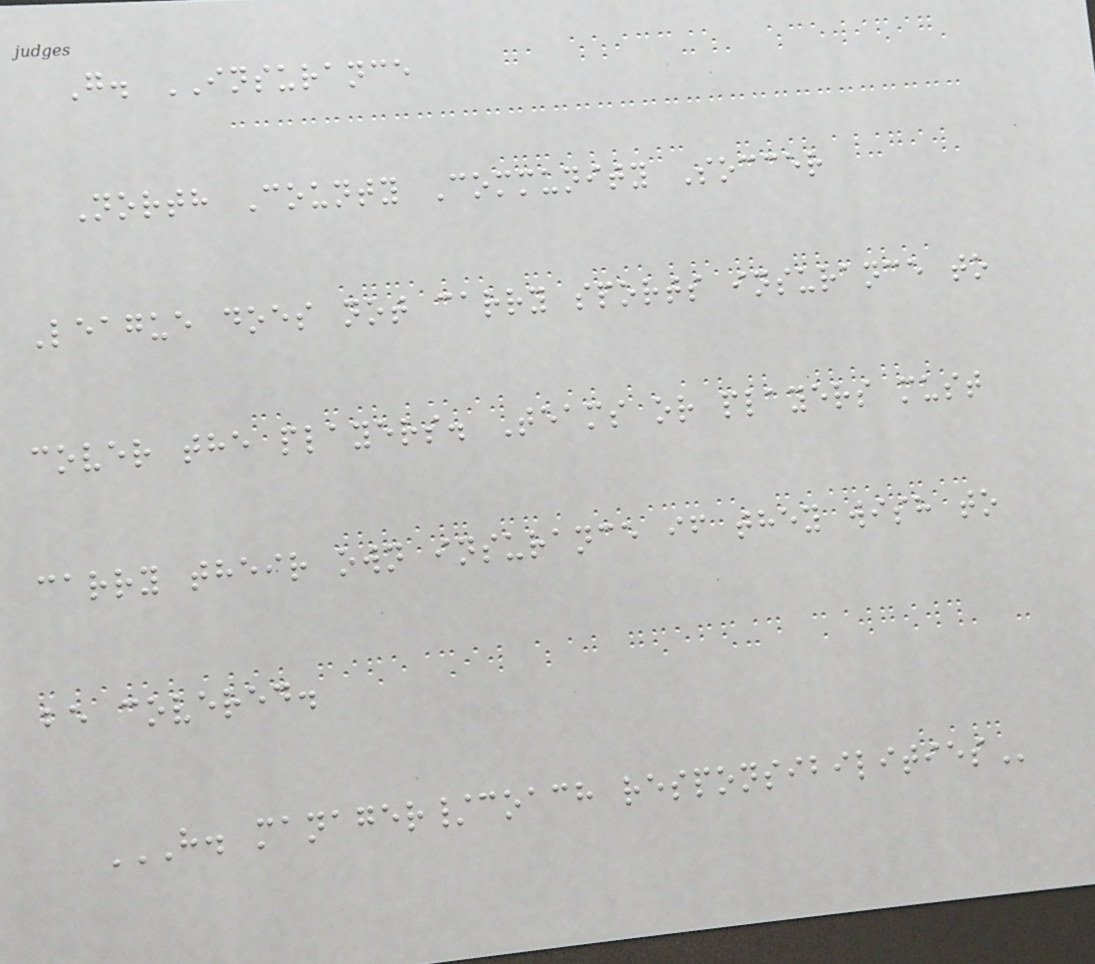G. INSURANCE
North County Community Soccer
League does not carry sports insurance to
cover the players. Teams or players must
carry their own insurance if they wish to
be covered.
H. MANAGER/COACH RESPONSIBILITIES
